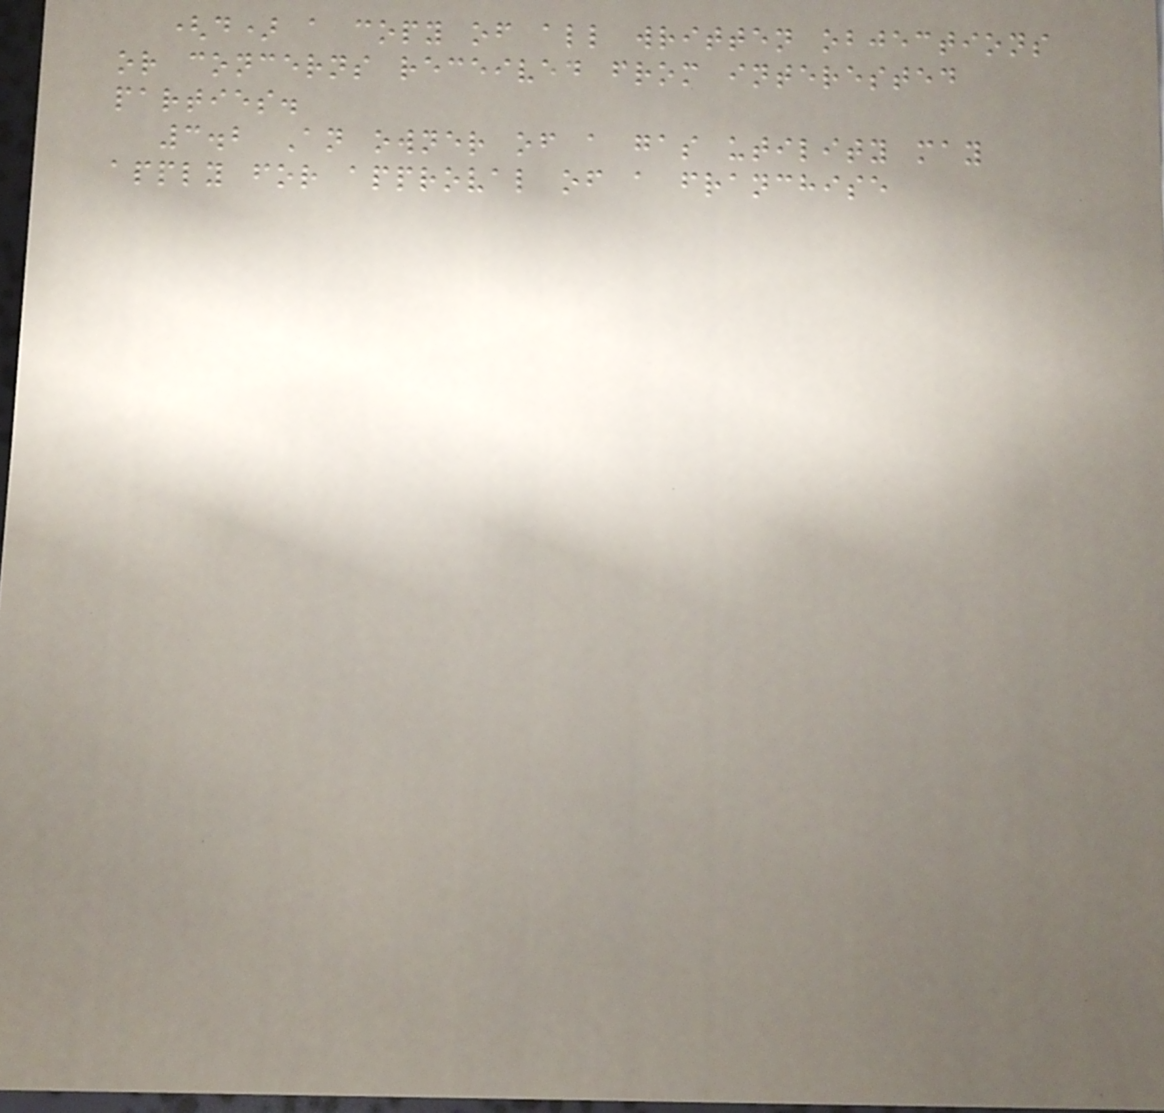(d) a copy of all written objections
or concerns received from interested
parties.
3.2 An owner of a gas utility may
apply for approval of a franchise
